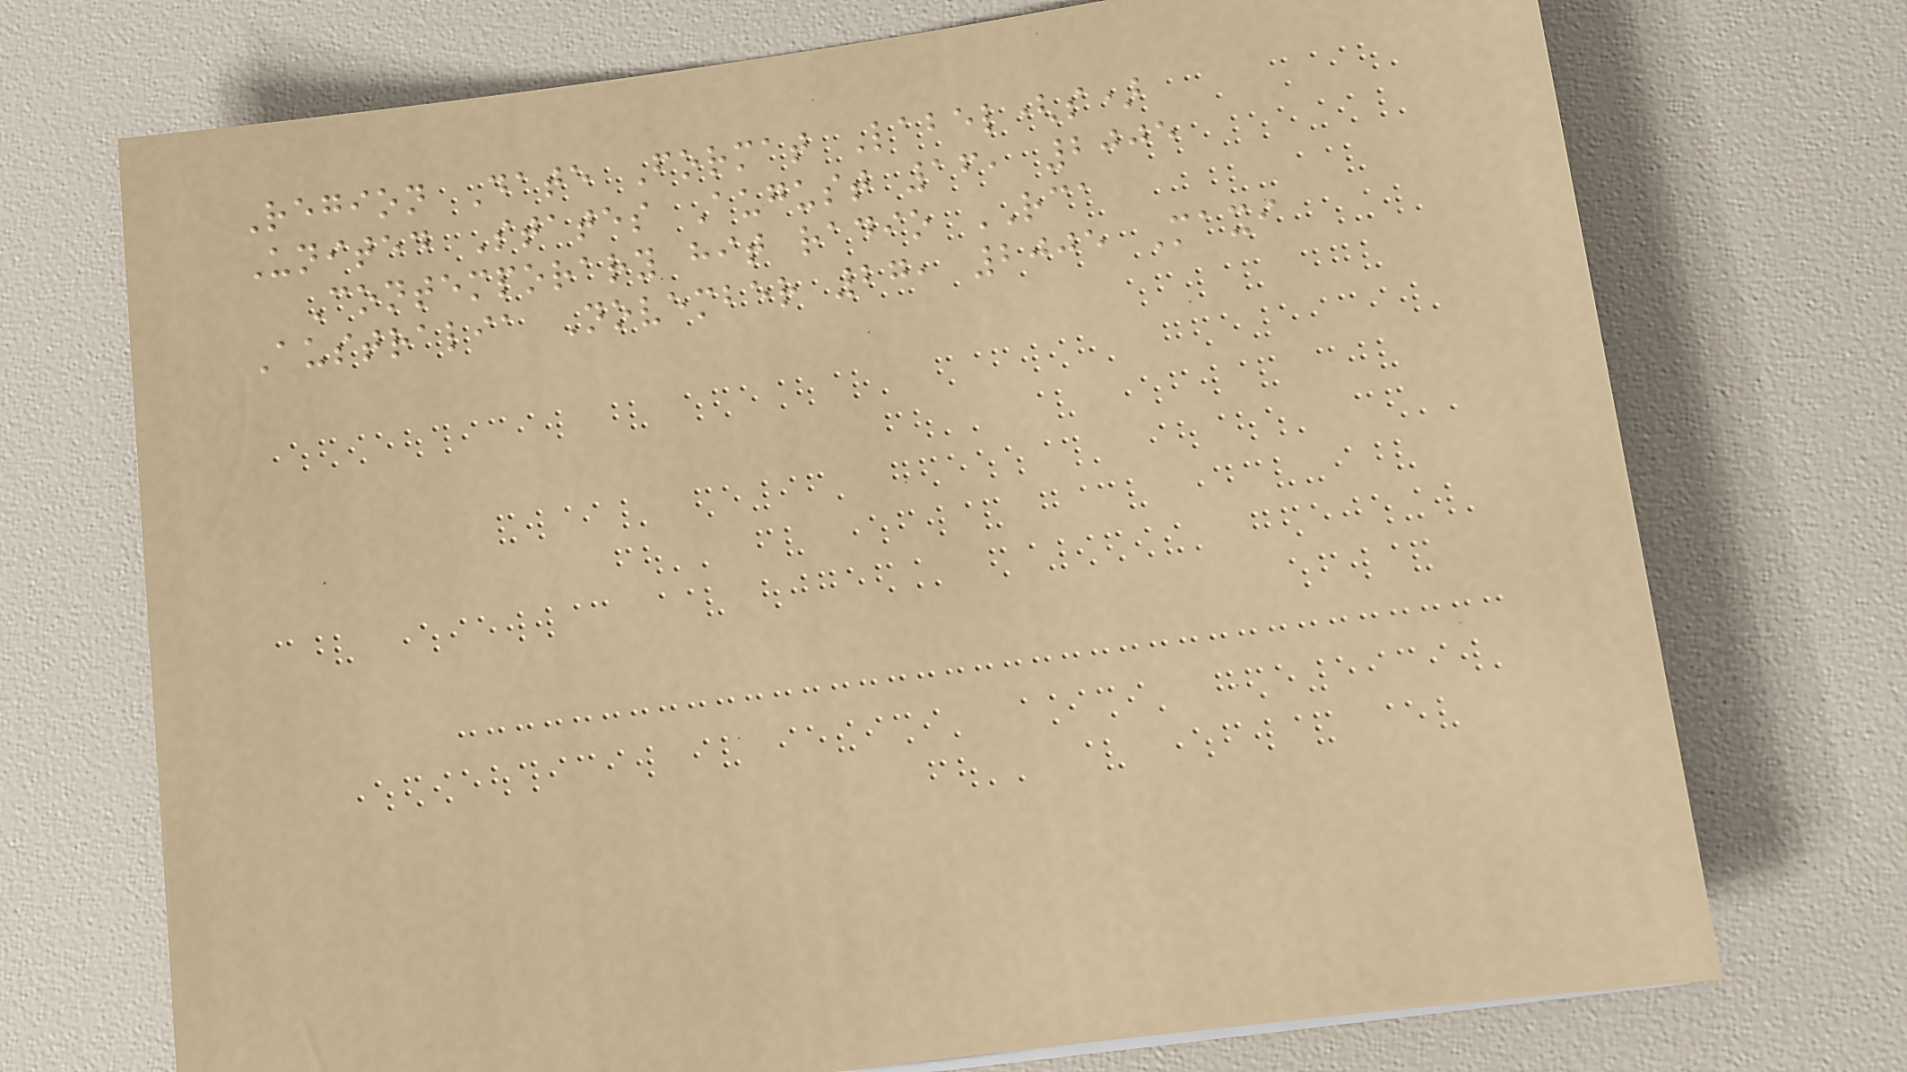Region Date Format Label(s)
United States August 16, 2005
Contemporary hit radio RCA
Australia November 27, 2005 Maxi
